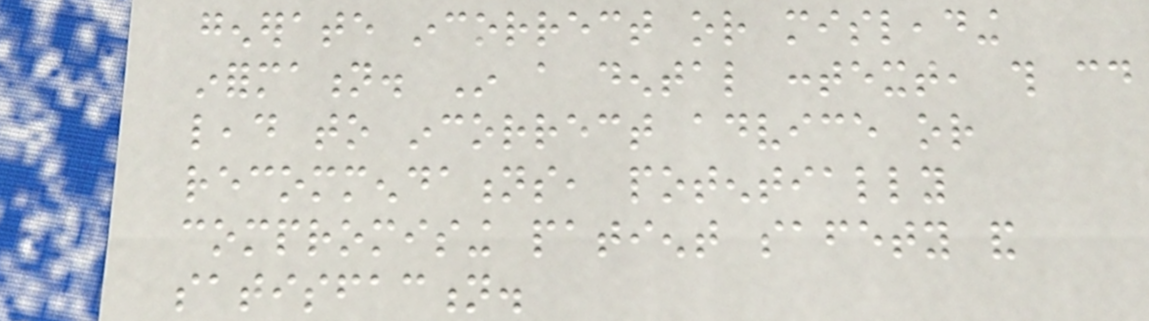generate incorrect or misleading
information. In a dental context, this could
lead to incorrect advice or
recommendations, potentially
compromising patient safety and
satisfaction.
